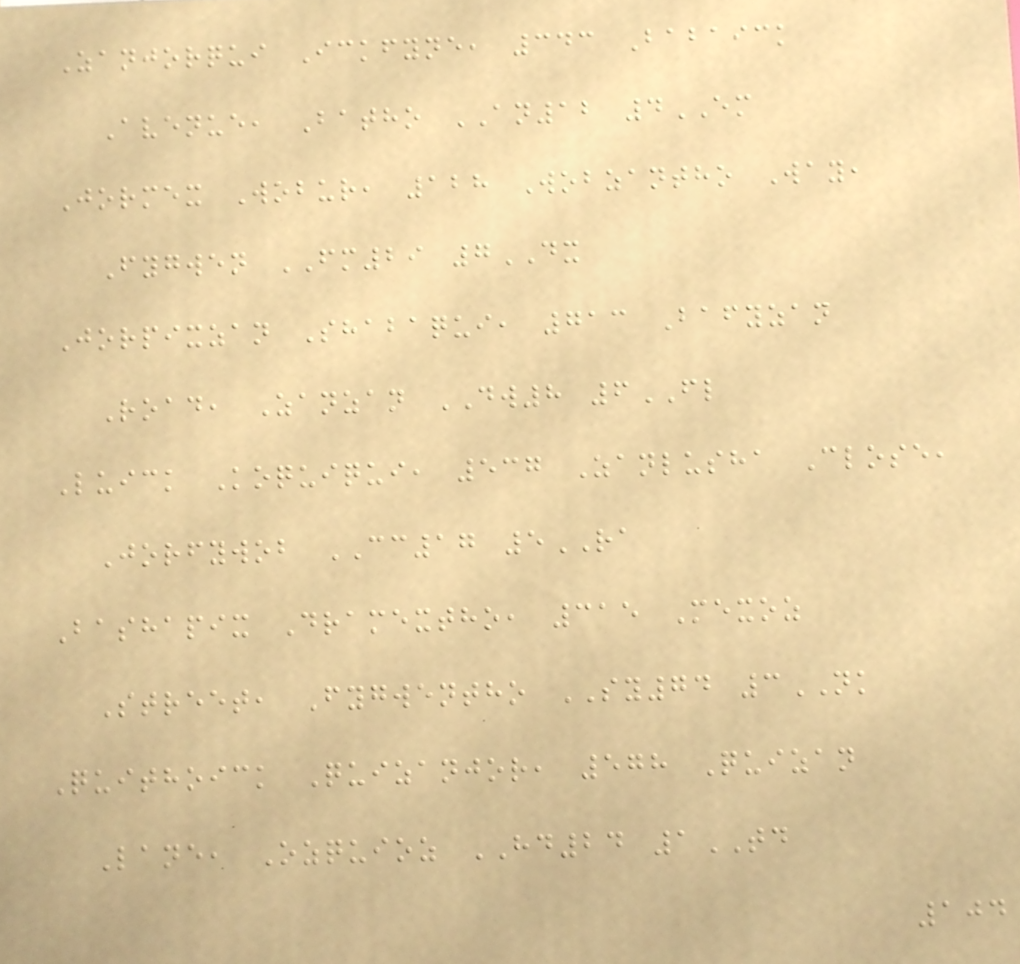Zanjorqui Ickfyne, 343 Babaick
Avenue, Batho AN12 4EM
Jormex Wobur, 128 Wobzantho Way,
Fygwen FM29 7DX
Jorpixzan Shabaqui, 713 Bafyzan
Road, Zanzan DW8 6FL
Luick Koquiqui, 537 Zanlusha Close,
Jorfywob CC17 5RA
Bashapix Dramextho, 315 Mexoz
Street, Fygwentho SY74 3NK
Quithoick Quizanjor, 578 Quizan
Lane, Ozquioz HD24 1TD
104
